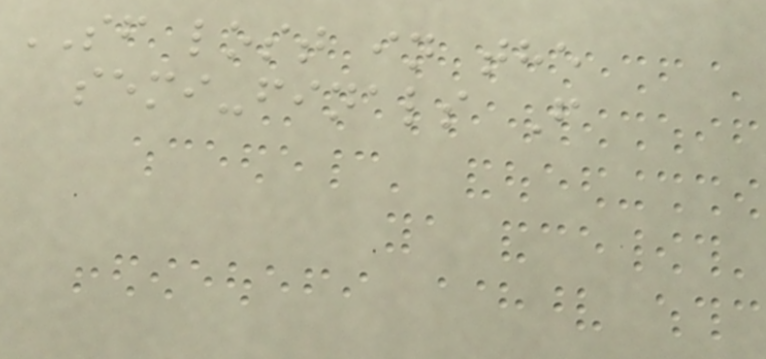SF lost in the
semi-finals F
